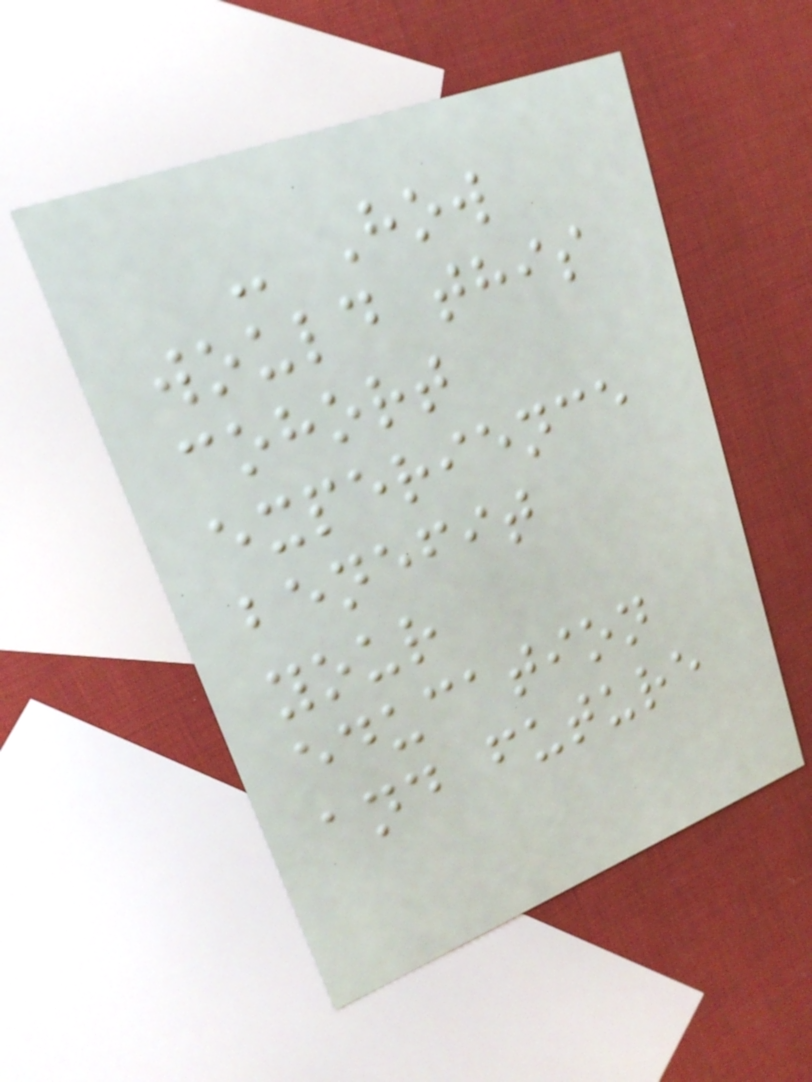- How
would this
cohort
experience
benefit
your
education
and future
